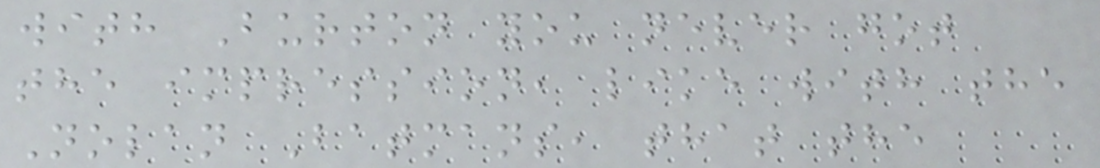with Burton you never got
the impression, like with the
Nolan Batmans, that the
